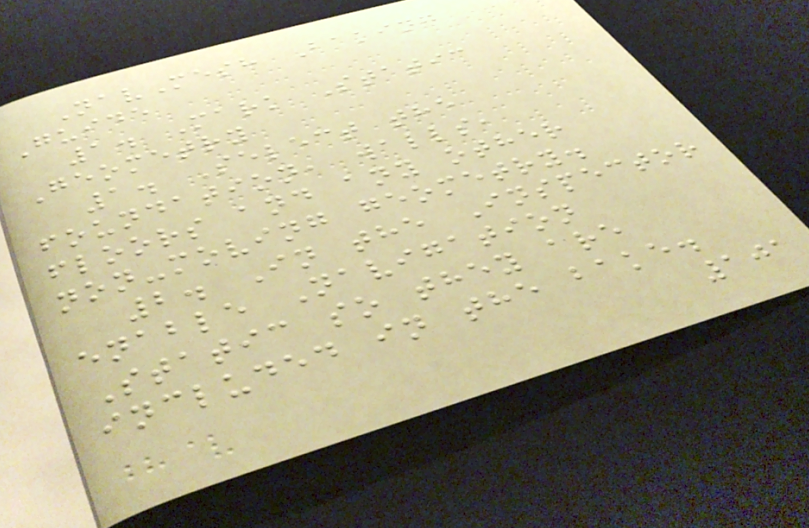NavMesh Baking
Guide
1. Mark Static
Geometry
1. Select the
foundation, walls,
floors and any other
non-moving geometry.
2. In the Inspector
enable Navigation
Static so they are
included in the bake.
101
